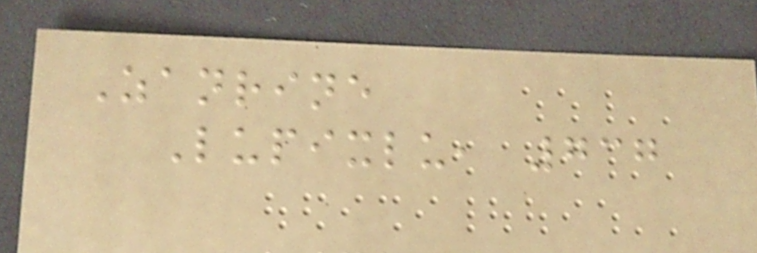Zanrine
Lupixlu, 737
